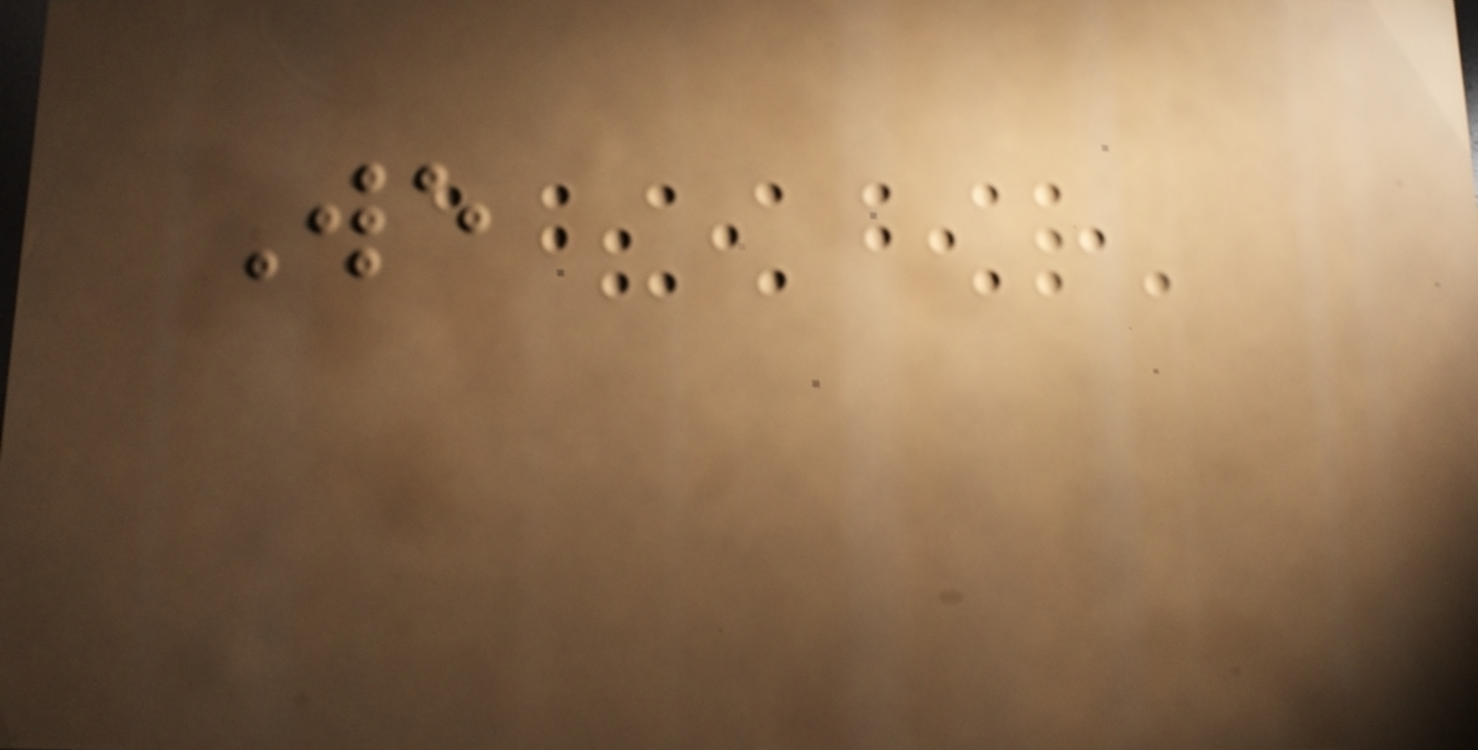We
